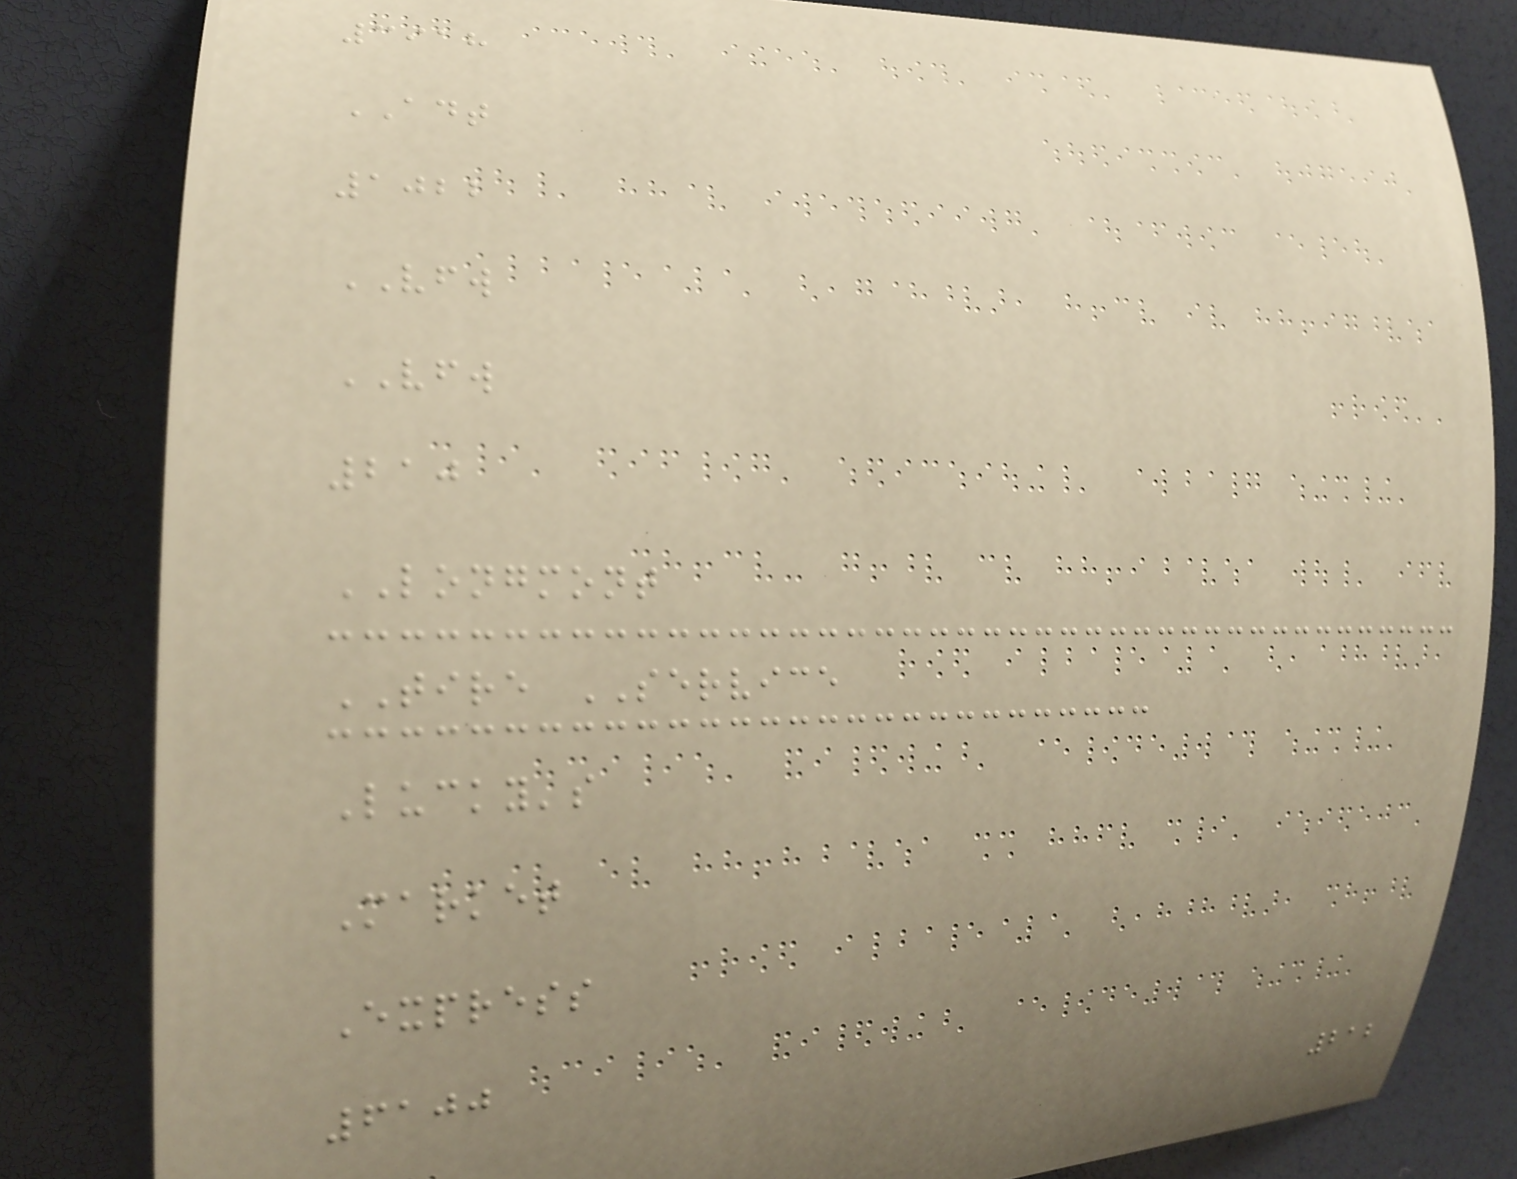3918
ADT
1022
VFW
VFW
210
LONGMONT
TIRE SERVICE
Lucky's
Market
Express
6100
212
